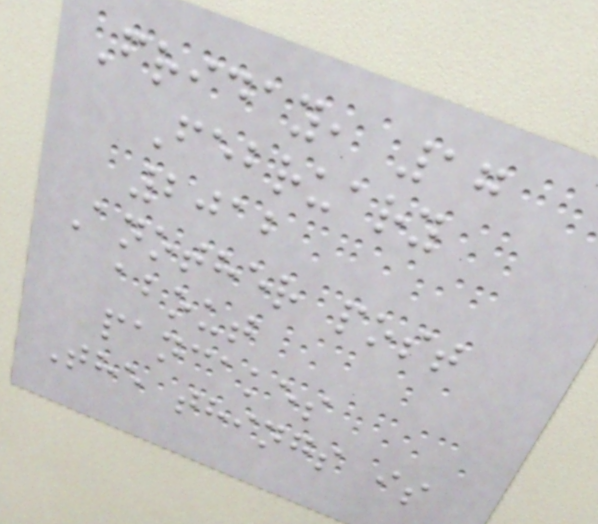Friday, 17
February
2012
Another post
about
pancakes
The things is
